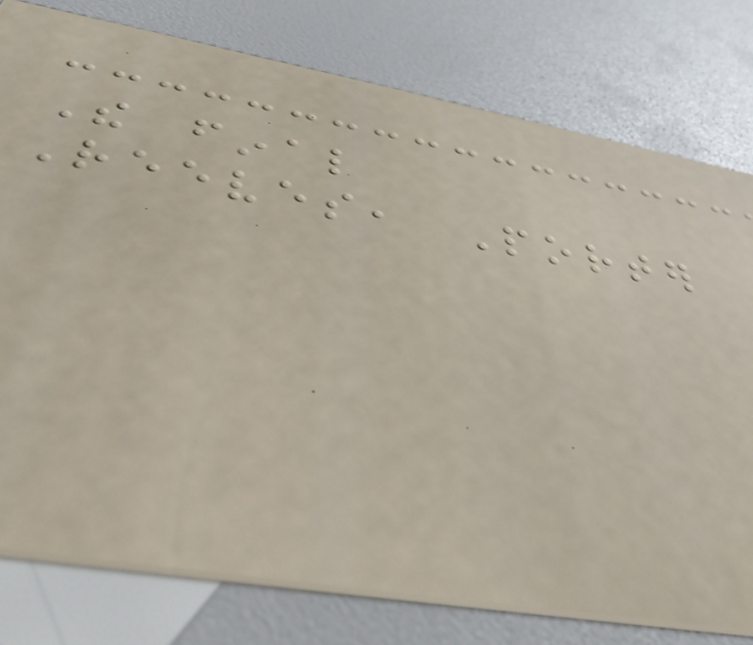The final
Reeves, Porter
